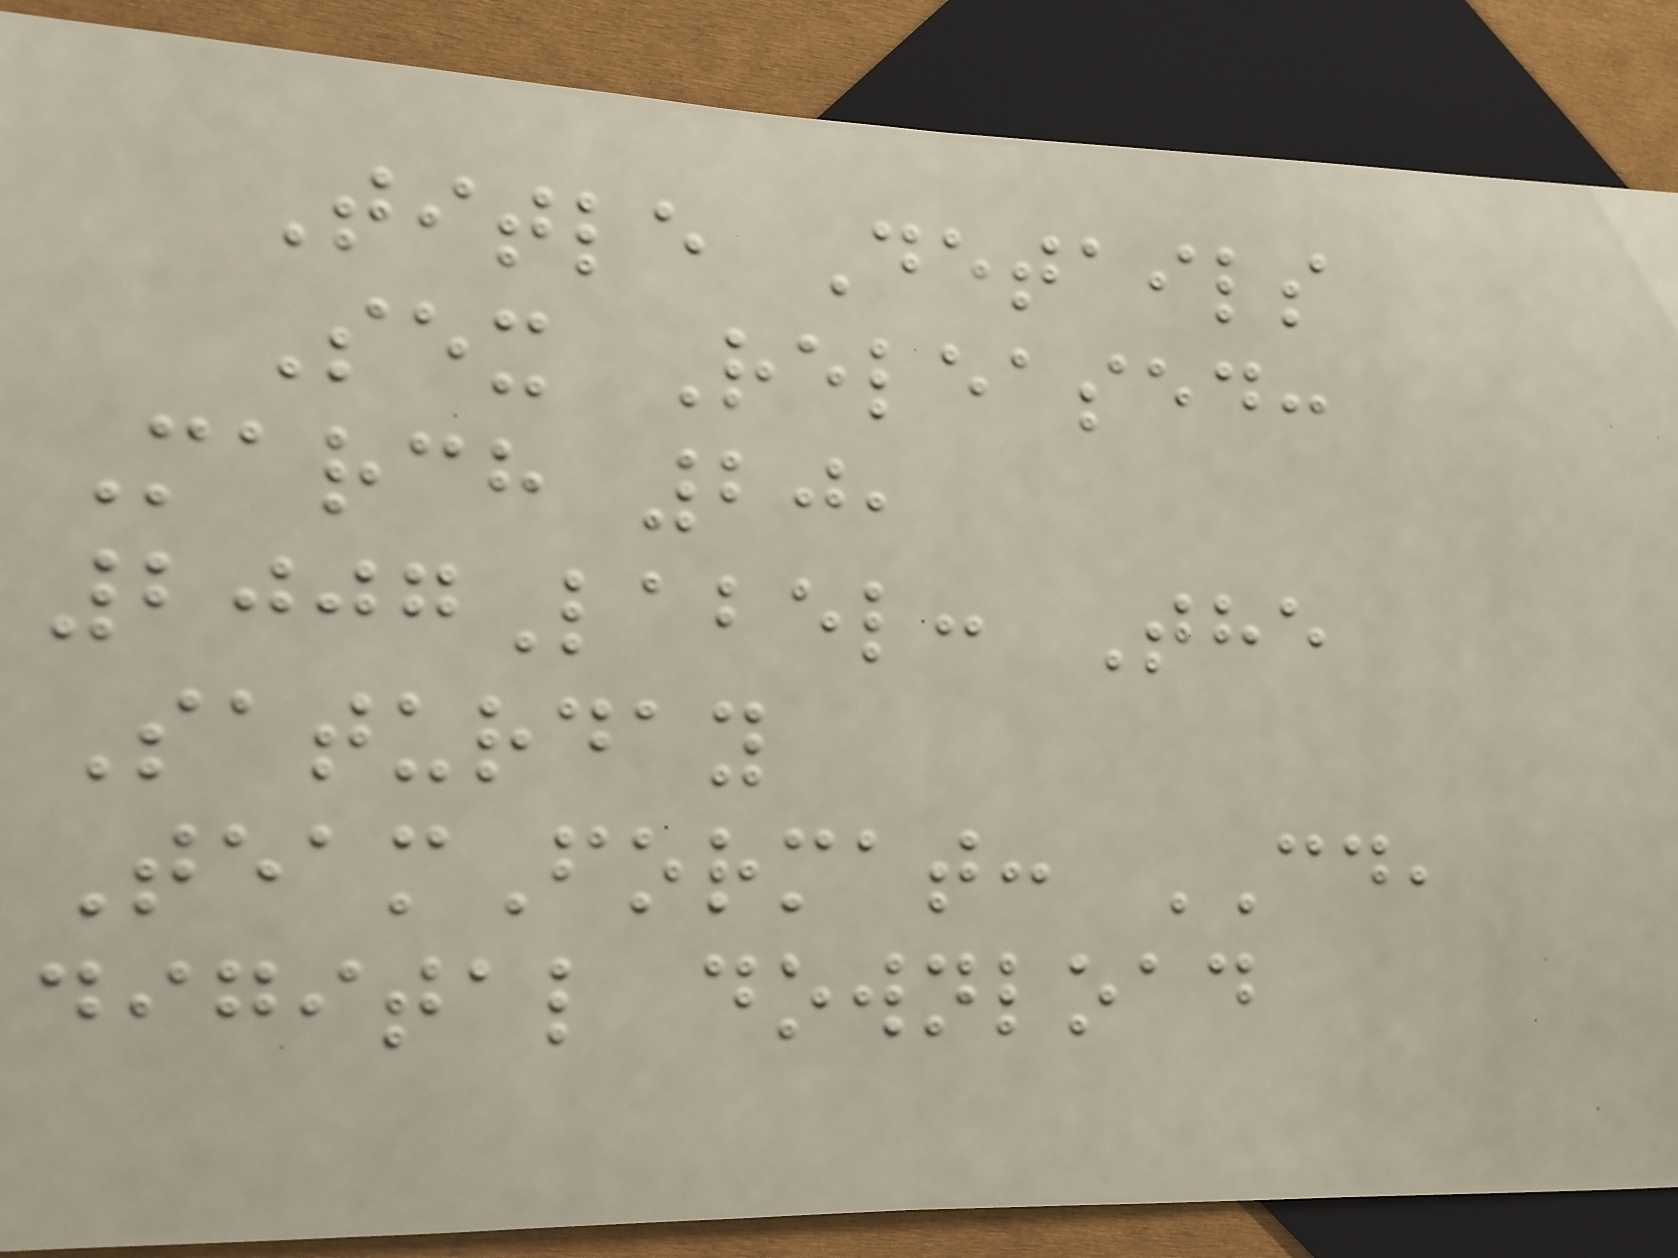Title Details
Sex Released:
March 20,
2007Label: The
Saturday
TeamFormat: CD,
digital download
